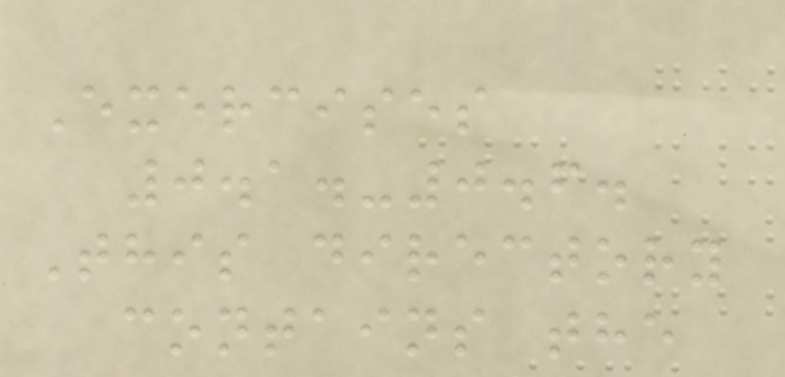Exercises
0.1.-0.6.
This directory
contains the
